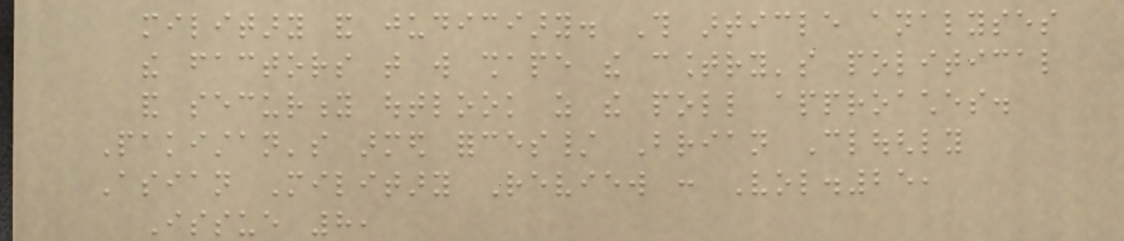military and judiciary. This article analyses
the factors that will shape the country's political
and security outlook as the poll approaches.
Pakistan's armed forces/ Brian Cloughly
Asian Military Review : Vol.25,
Issue 8,
